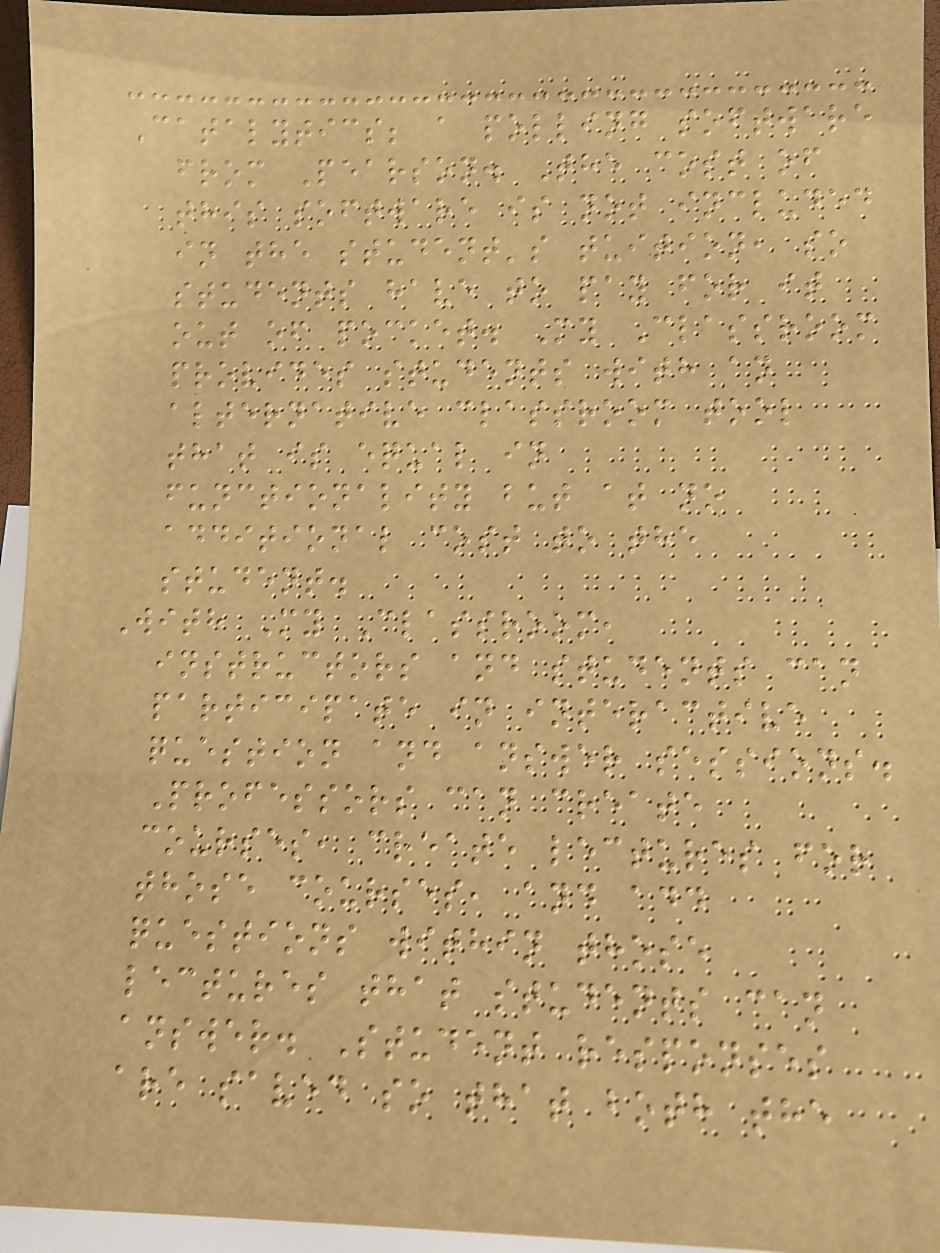Catalytics; a polling software
from Pearson. The cost of
this software is not included
in the student's tuition, so
students have to pay for it
out of pocket. My Classroom
provides students with an
alternative classroom tool
that is equal in
functionality but at no
additional cost to the
student.
With My Classroom,
instructors and students can
participate in interactive
question and answer sessions.
Professors can create
courses, create lectures for
those courses, and add
questions within those
lectures that students can
answer. Student responses
are saved so that both the
